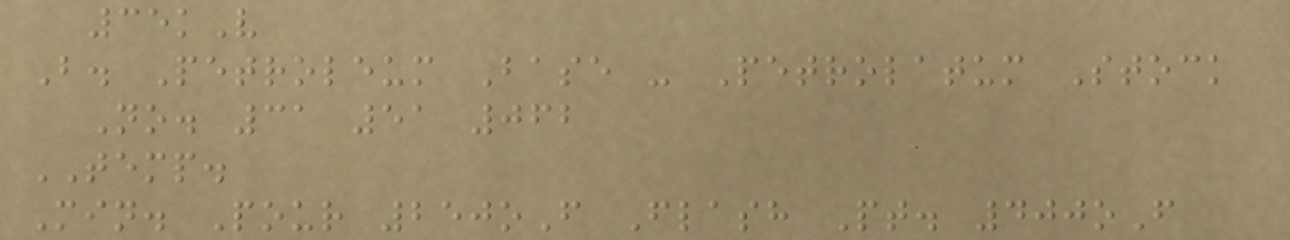35kV
B. Petroleum Base - Petrolatum Stock
No. 31 51 062
TEMP.
Min. Pour 250oF Flash Pt. 400oF
